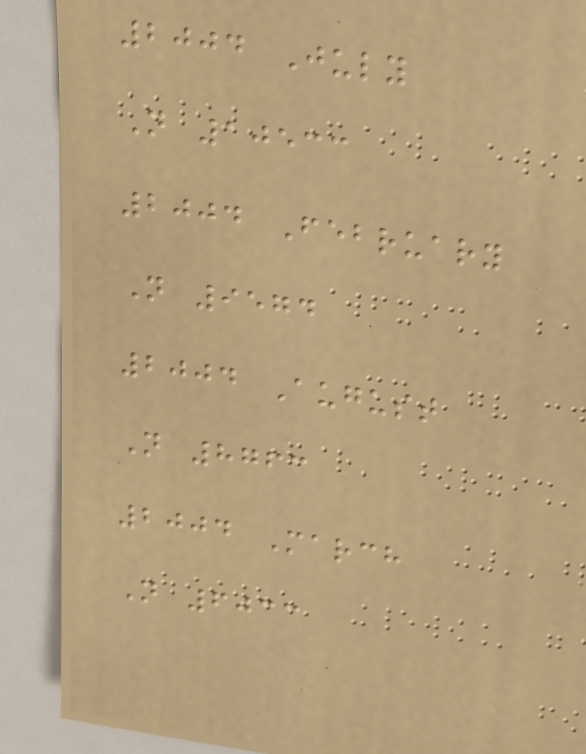2004 July
N 10533
2004 February
N 9574
2004 August
N 8763
2004 March
N 6033
